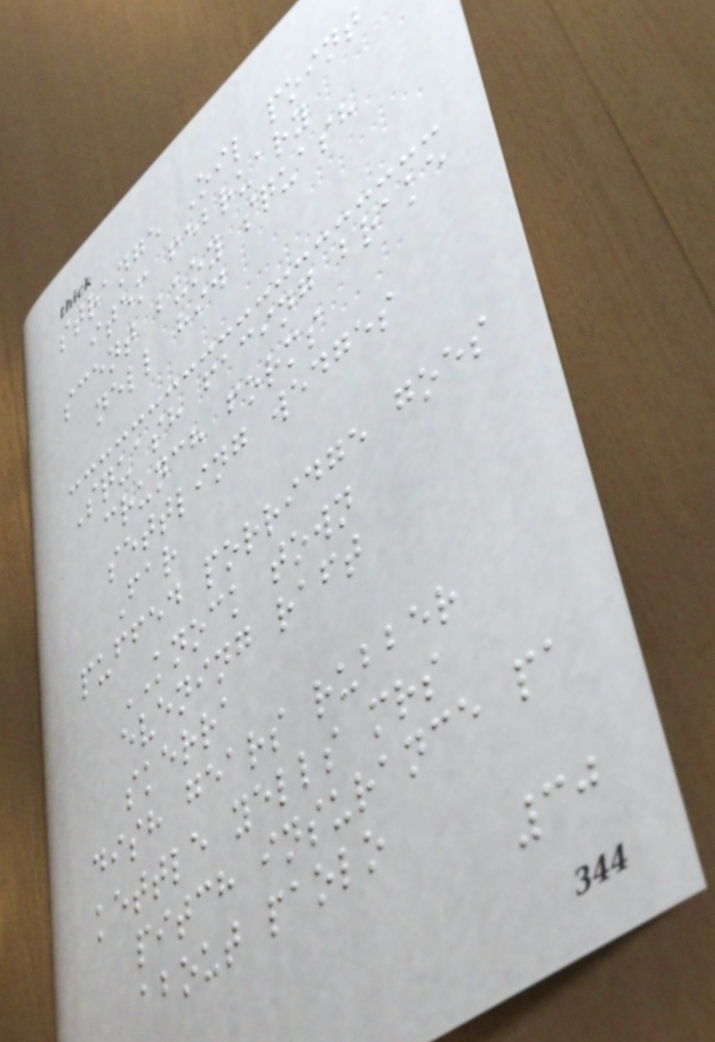strange Oil point
item february
scent buoy squash
nell hid
Squash facing brake
crunch forms
settling wedges
Far
puffed porridge goes
KNOCK town
evening raft
skerra
dish gears rubber
kettle yells mrs
pitch insurance pa
about paolo
30
